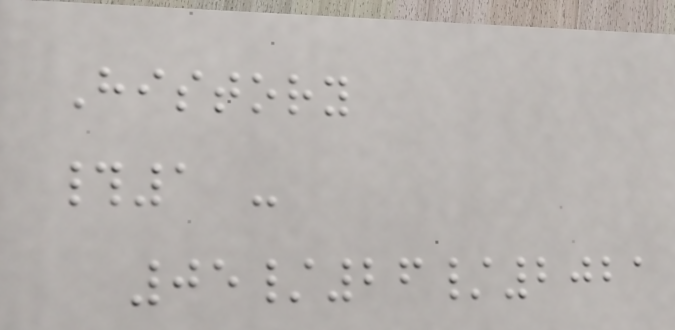History
#1 -
05/26/2021
